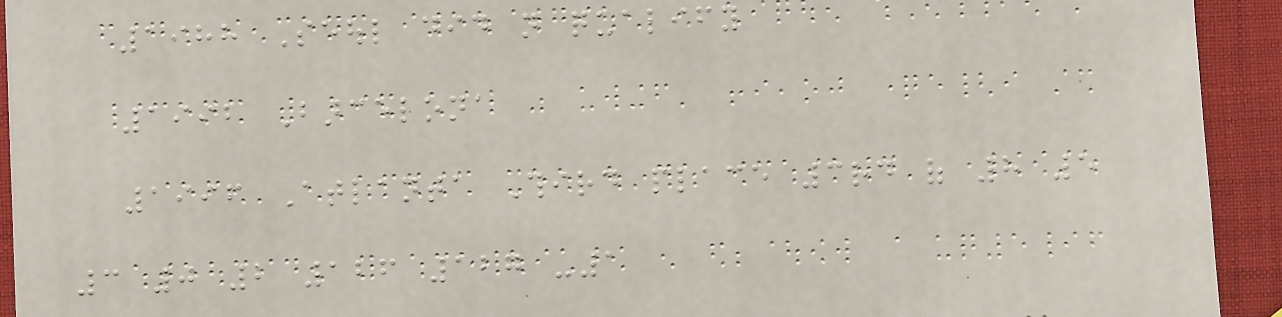1988 Seoul did not qualify
1992 Barcelona
1996 Atlanta Third place 3rd of 8 5
3 0 2 126 127 -1
